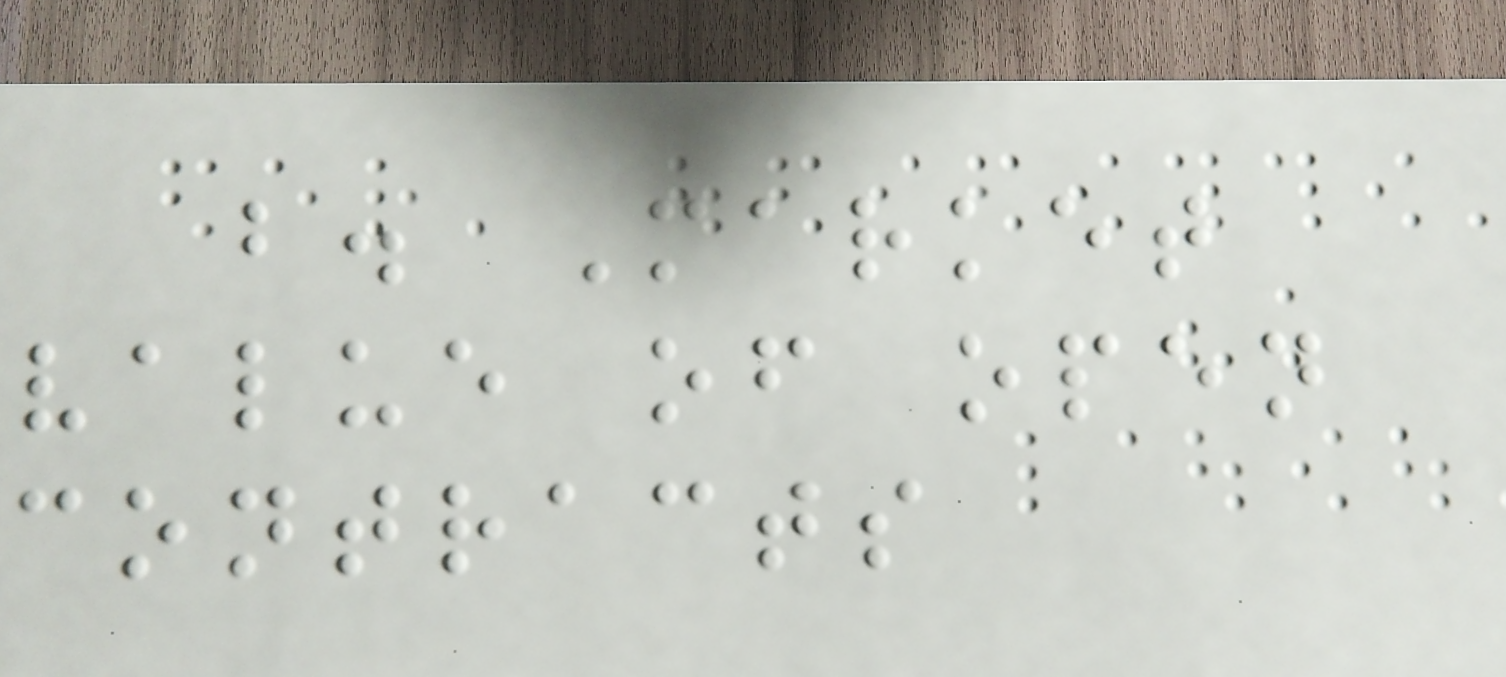b. Market
value of open
contracts
